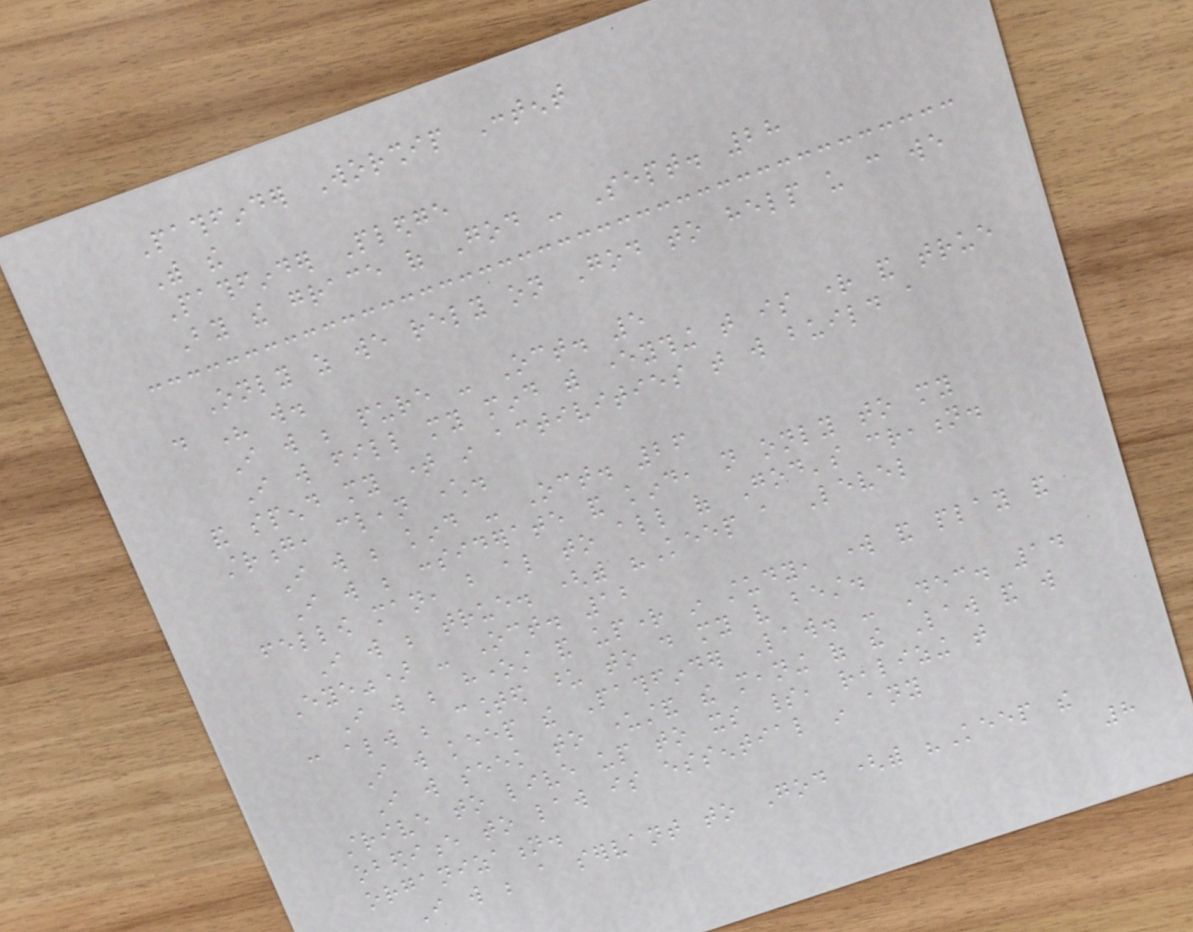Pathfinder Worship Content
With the
Pathfinder Pledge
By the grace of God - Sept. 28
Only as we rely on God to help us can we
do His will.
I will be pure - Oct. 5
I will fill my mind with everything that is right and true
and spend my time in activities that will build a
strong, clean character.
I will be kind - Oct. 26
I will be considerate and kind, not only to my
fellow man, but also to all of God's creation.
I will be true. (with "Keep a Level
Eye") - Oct. 12
I will be honest and upright in study, work and play and
can always be counted upon to do my very best.
I will keep the Pathfinder Law. - Dec. 14
I will seek to understand the meaning of the Law and will
strive to live up to its spirit, realizing that
obedience to law is essential in any
organization.
I will be a servant to God (with "Keep the
8
